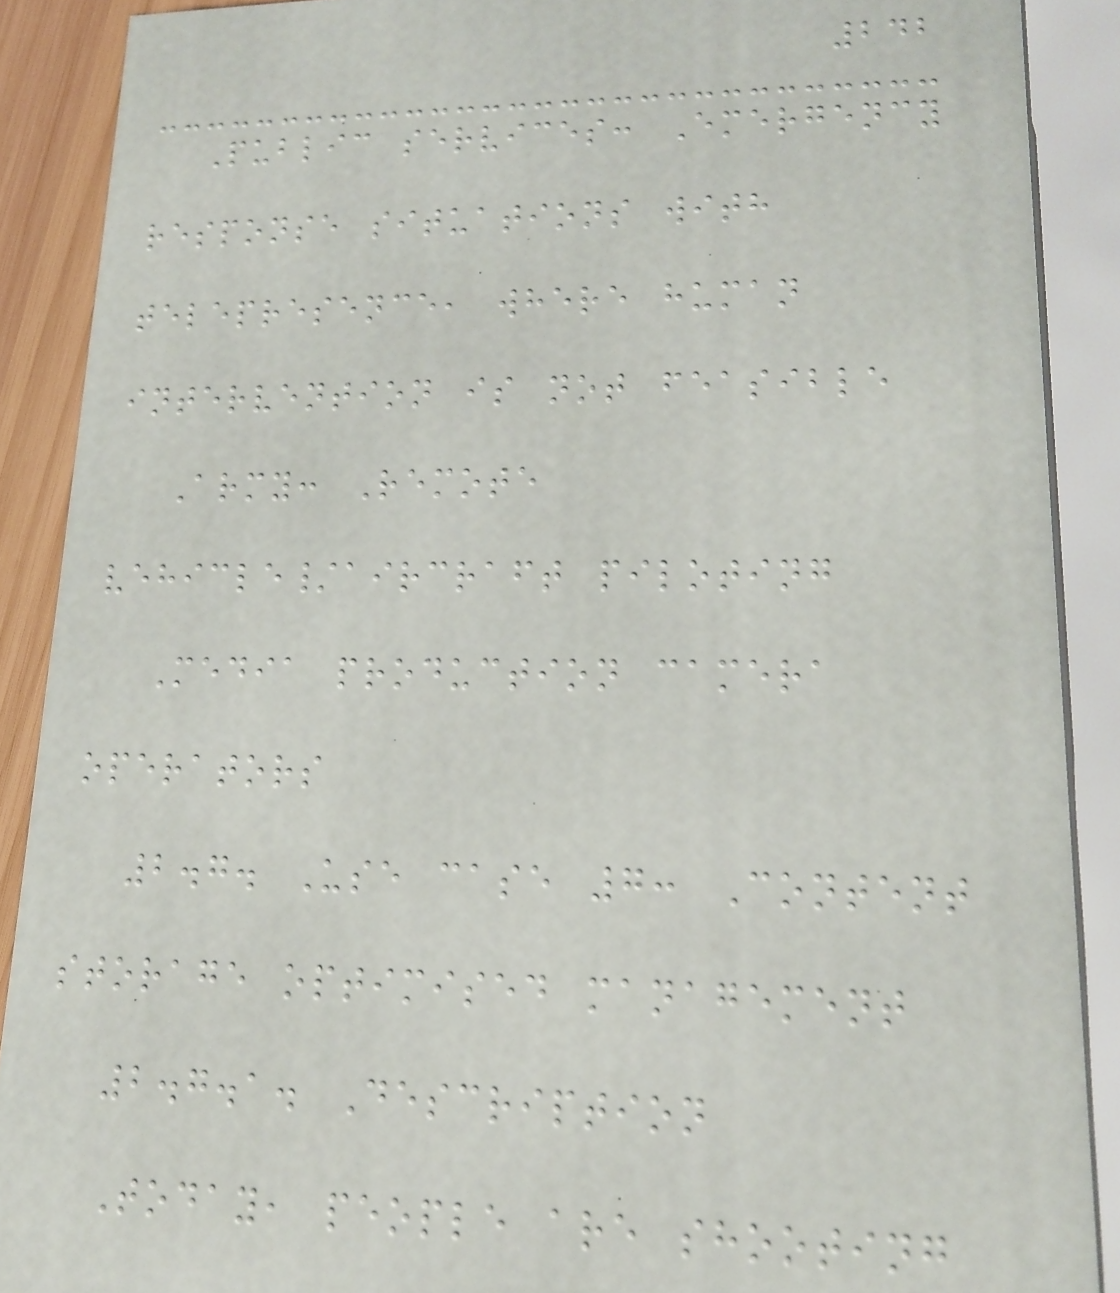242
Public services: Emergency
response situations with
telepresence, where human
intervention is not feasible
Army: Remote
vehicle/aircraft piloting
Media production camera
operators
2.7. Use case 7: Content
storage optimised management
2.7.1. Description
Today, people are shooting
